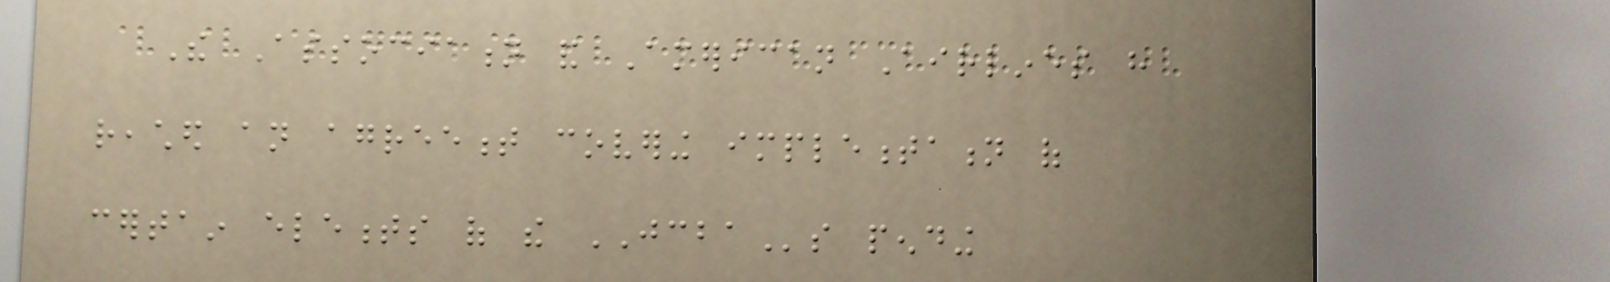The Association and American Airlines have
reached an agreement covering implementation of
certain elements of the JCBAs pending
